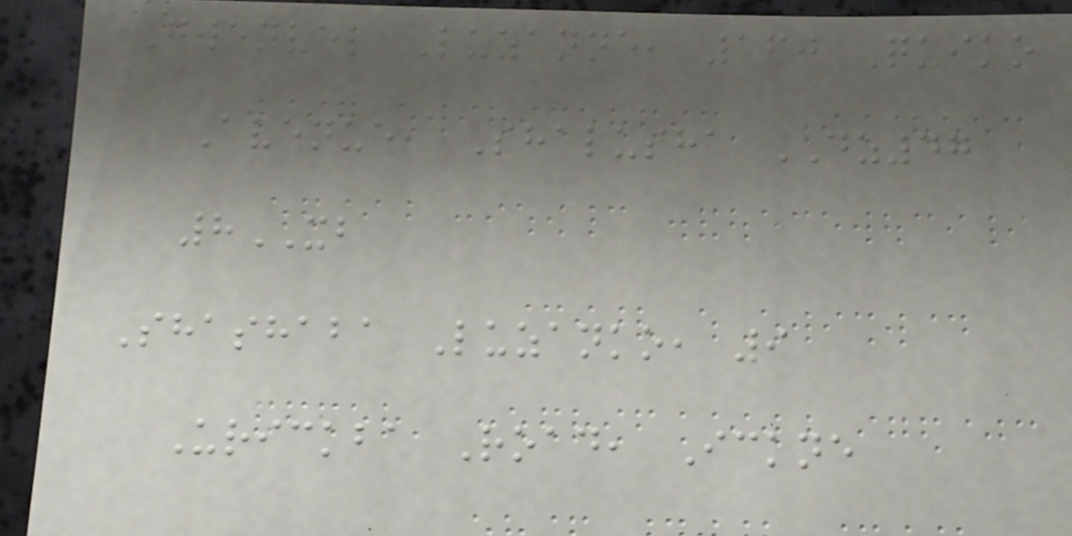Gwenvel Luzanne, 160 Quiko
Avenue, Shalusha DZ47
8XB
Shashaba Luzanko, 9
Urickba Road, Ickne
